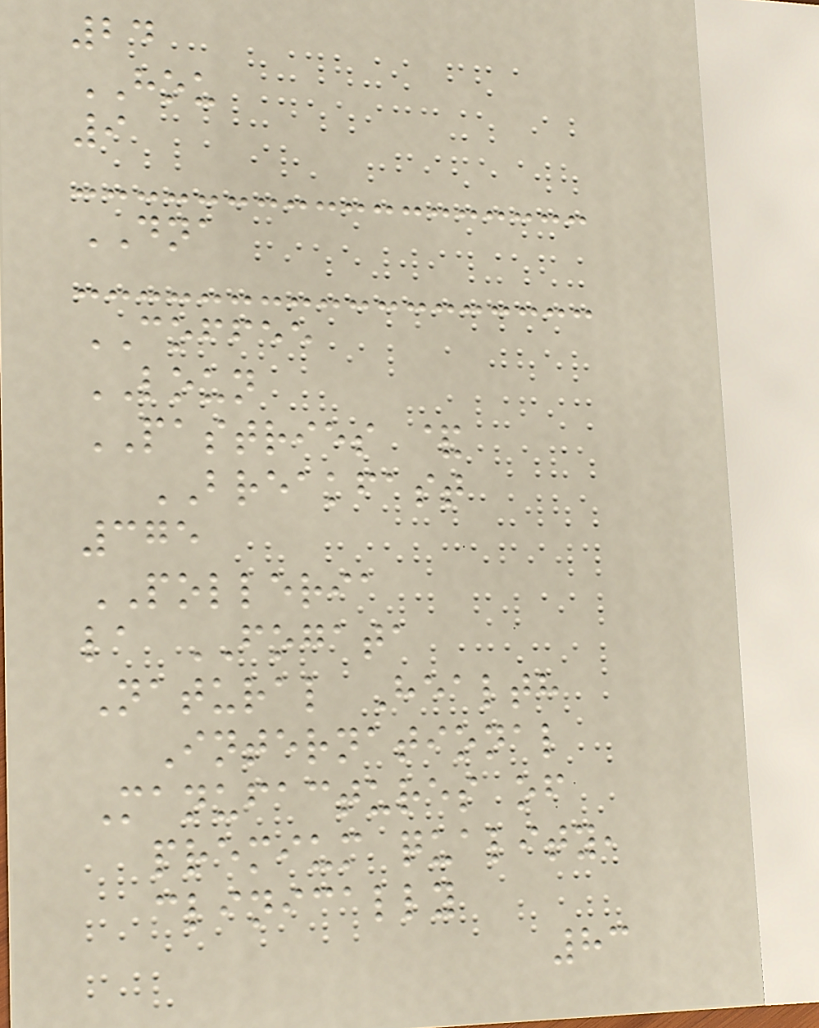24
HOU
9
DNA
COFFEE
LOUN
PASTRIES &
BREAKFAST
375
POLLERIA
la FOGATA
Natural Health
International
Manufactures of
premium quality,
clinically
83
